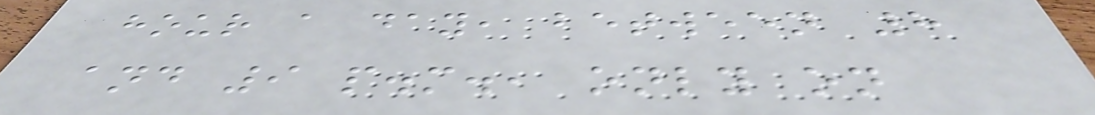hour a day, between 8
and 9 p.m., only on
